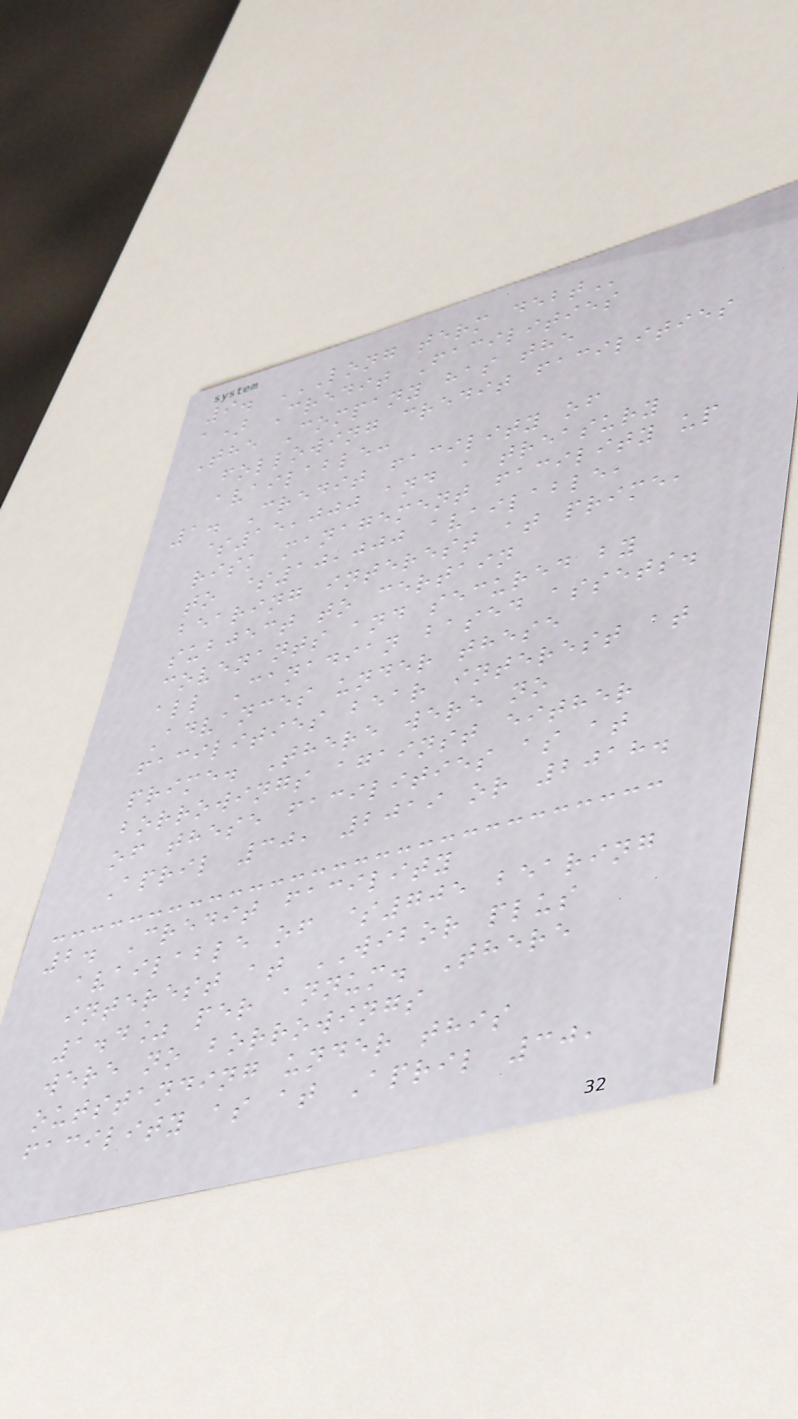9. LONG TERM DEBT
a) Credit Facilities
The Company has the
following credit facilities
available:
1. Credit facility of
$15,000 and a treasury
risk management facility up
to $10,000 available,
bearing interest at prime,
subject to certain
covenants and secured by
all Canadian based assets.
Advances under these
facilities bear interest at
prime. There were no
borrowings against either
of these facilities as at
April 30, 2019 or 2018.
2. Credit facility
available of $705 bearing
interest at WIBOR plus
1.4% per annum. There
were no borrowings
outstanding under this
facility as at April 30,
